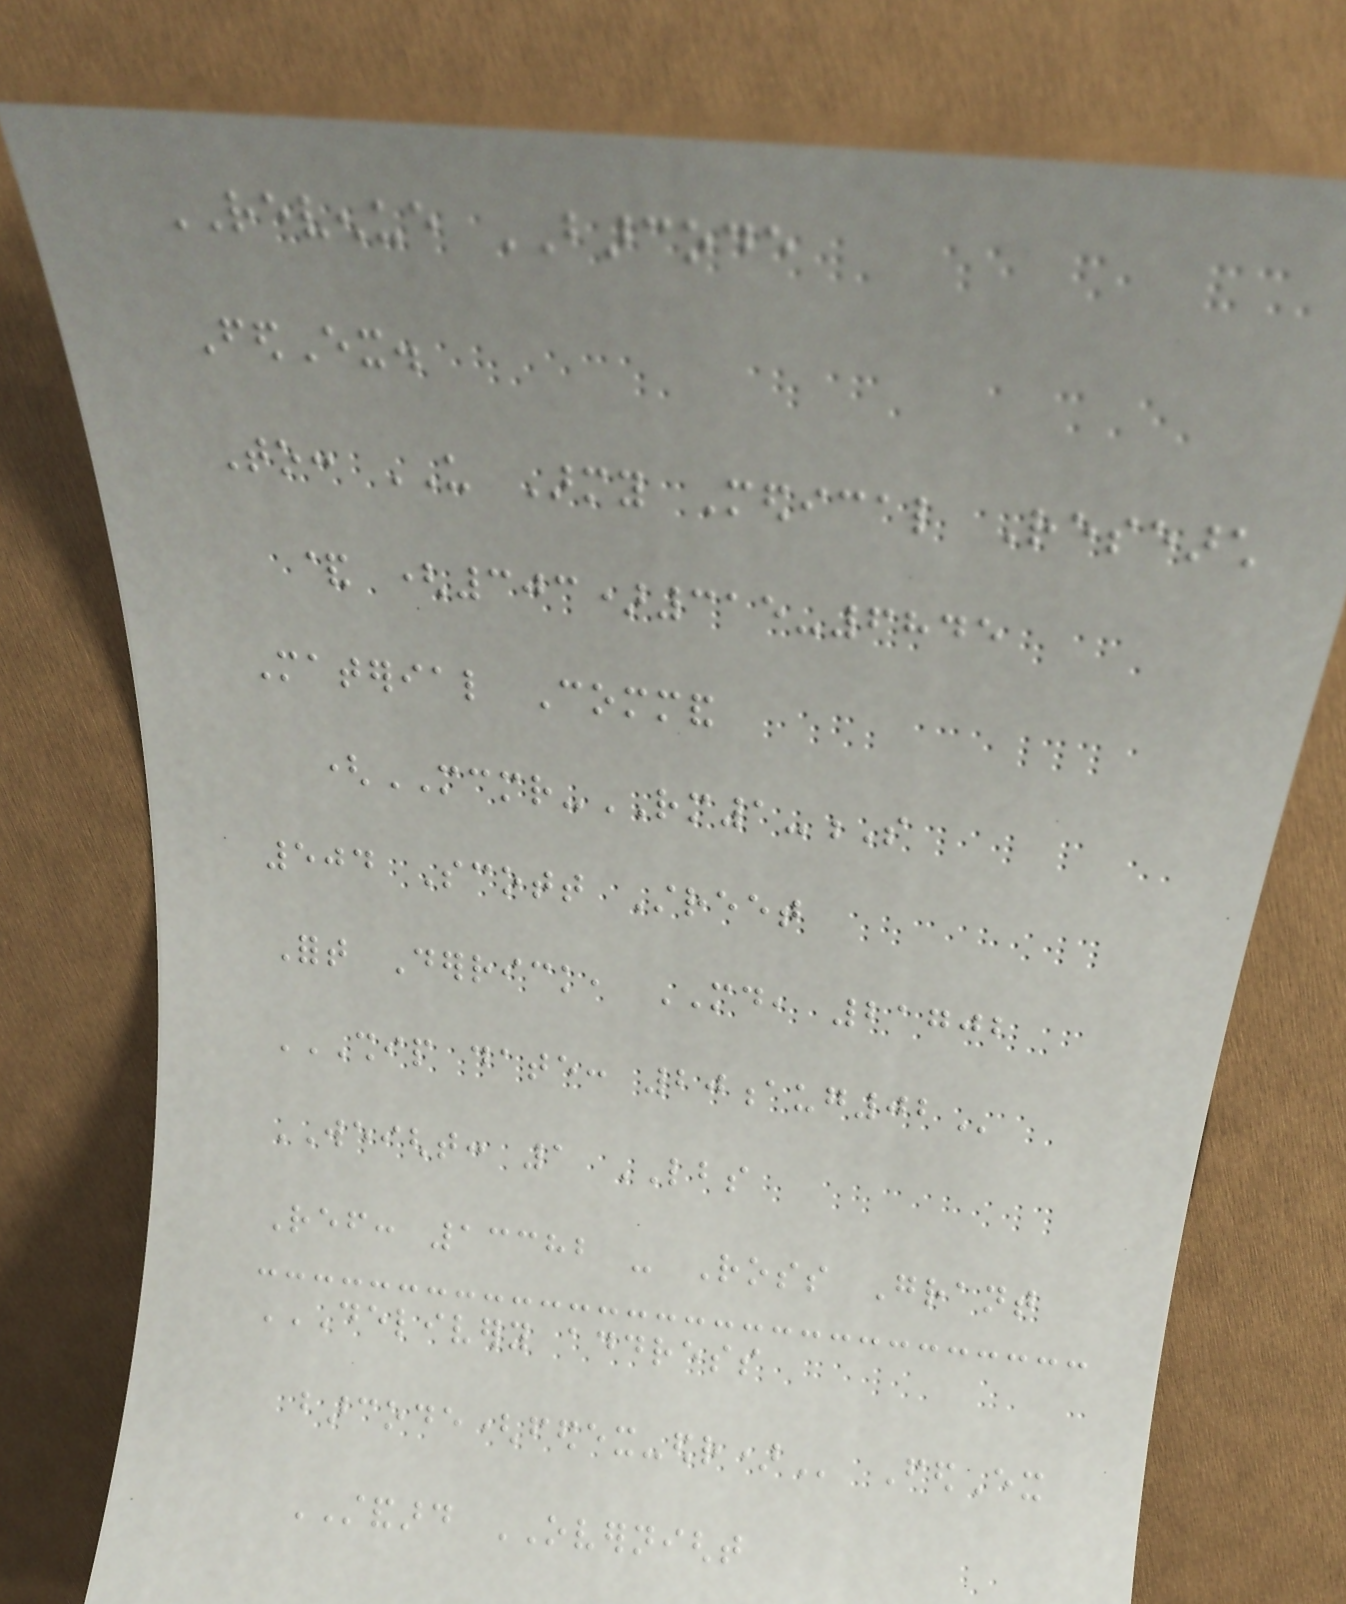REVENUE BARCODE
FedEx.
To: US Army Medical Research
& (303)315-6845
Material Command
(MCMR-RM1-S
504 Scott Street
Fort Derrick, MD, 21702
SHIP DATE: 20AUG02
WEIGHT: 1 LBS
Ref: 13382 - Ross Grant
DELIVERY ADDRESS
BARCODE(FEDEX-EDR) FedEx
STANDARD OVERNIGHT
